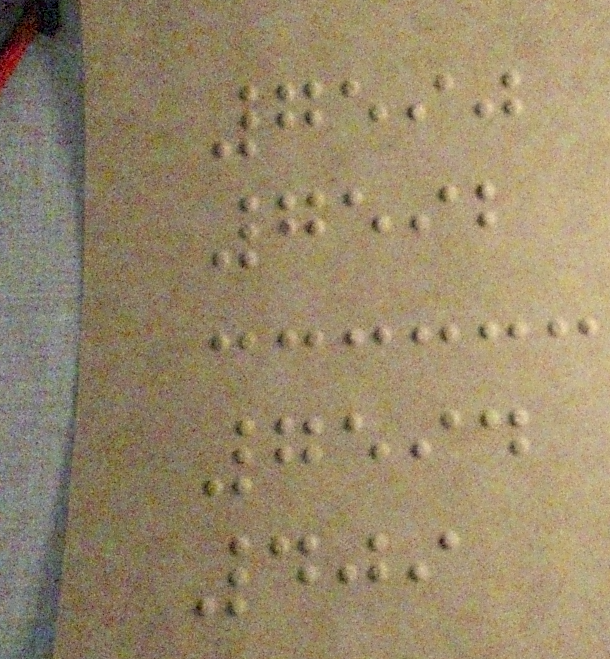7590
7592
7594
409
